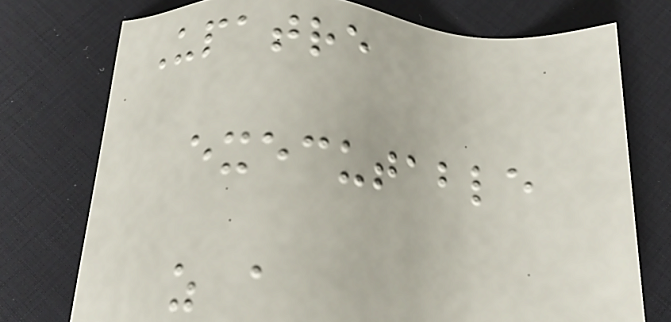Upatre
executable
as a
